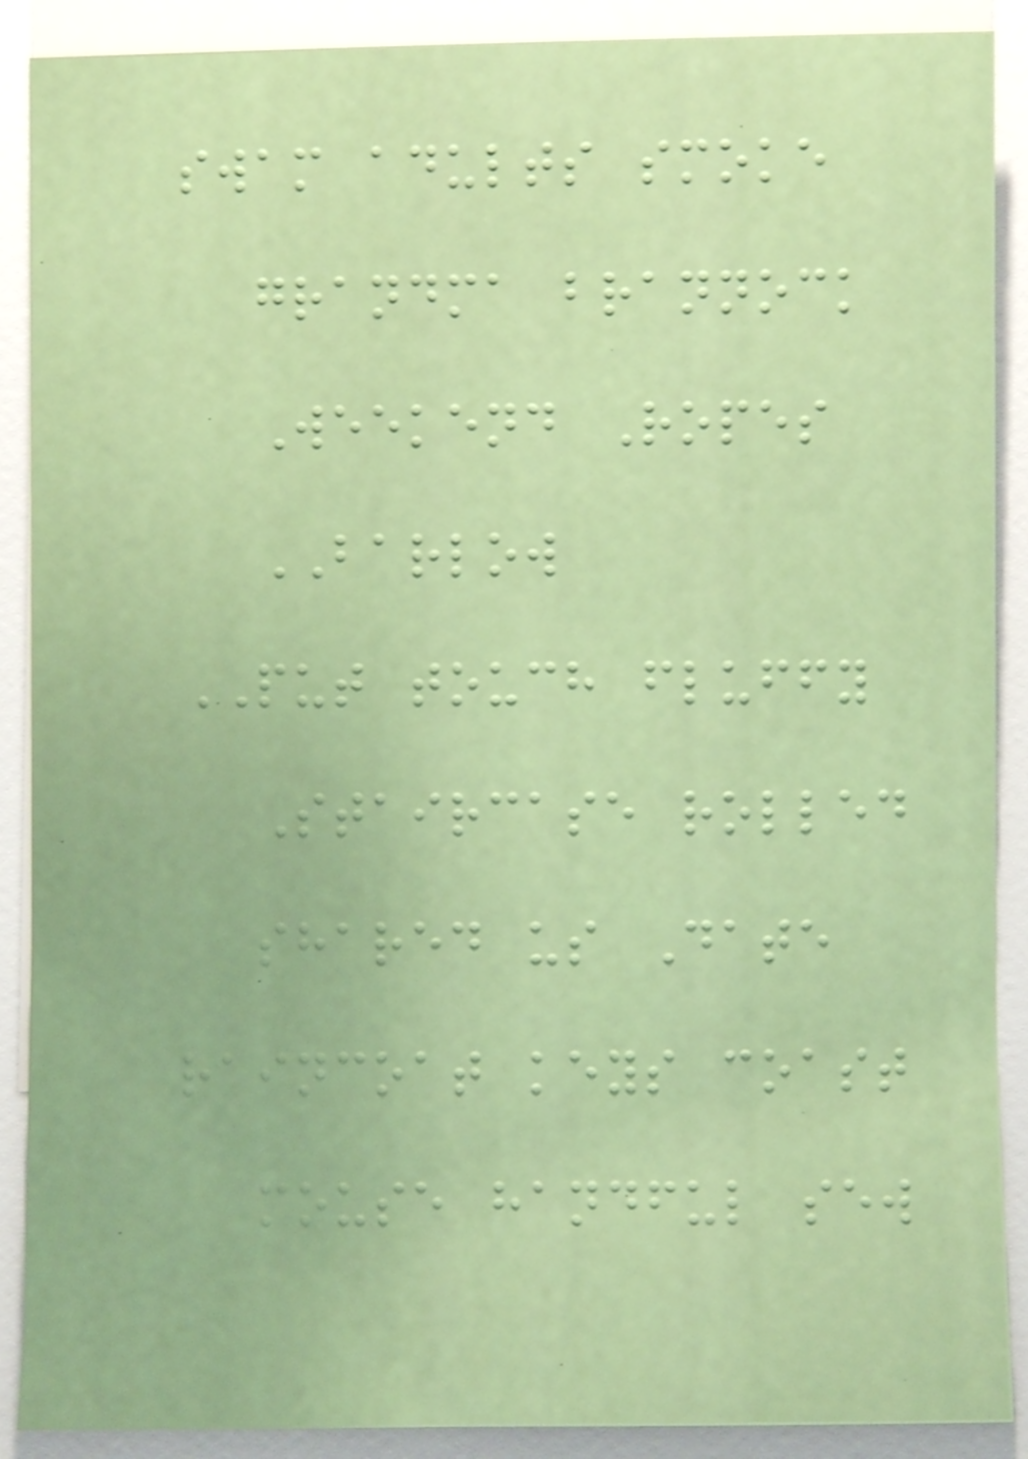swam adults smoke
grandma brannock
Weekend Ropes
BARLOW
PUT touch fluffy
Staircase rolled
shared us Date
raincoat keys coast
mouse handful sew
